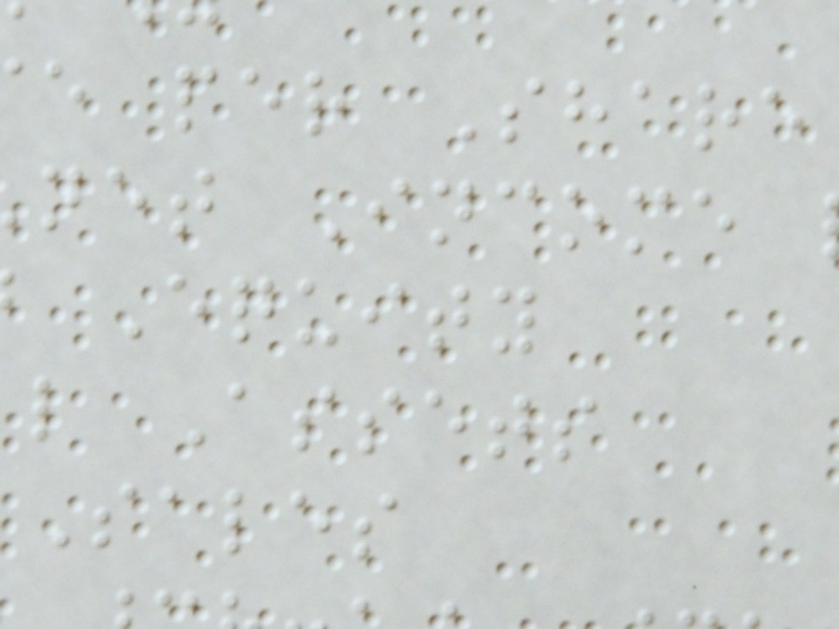e per Share
net Income
l Assets
